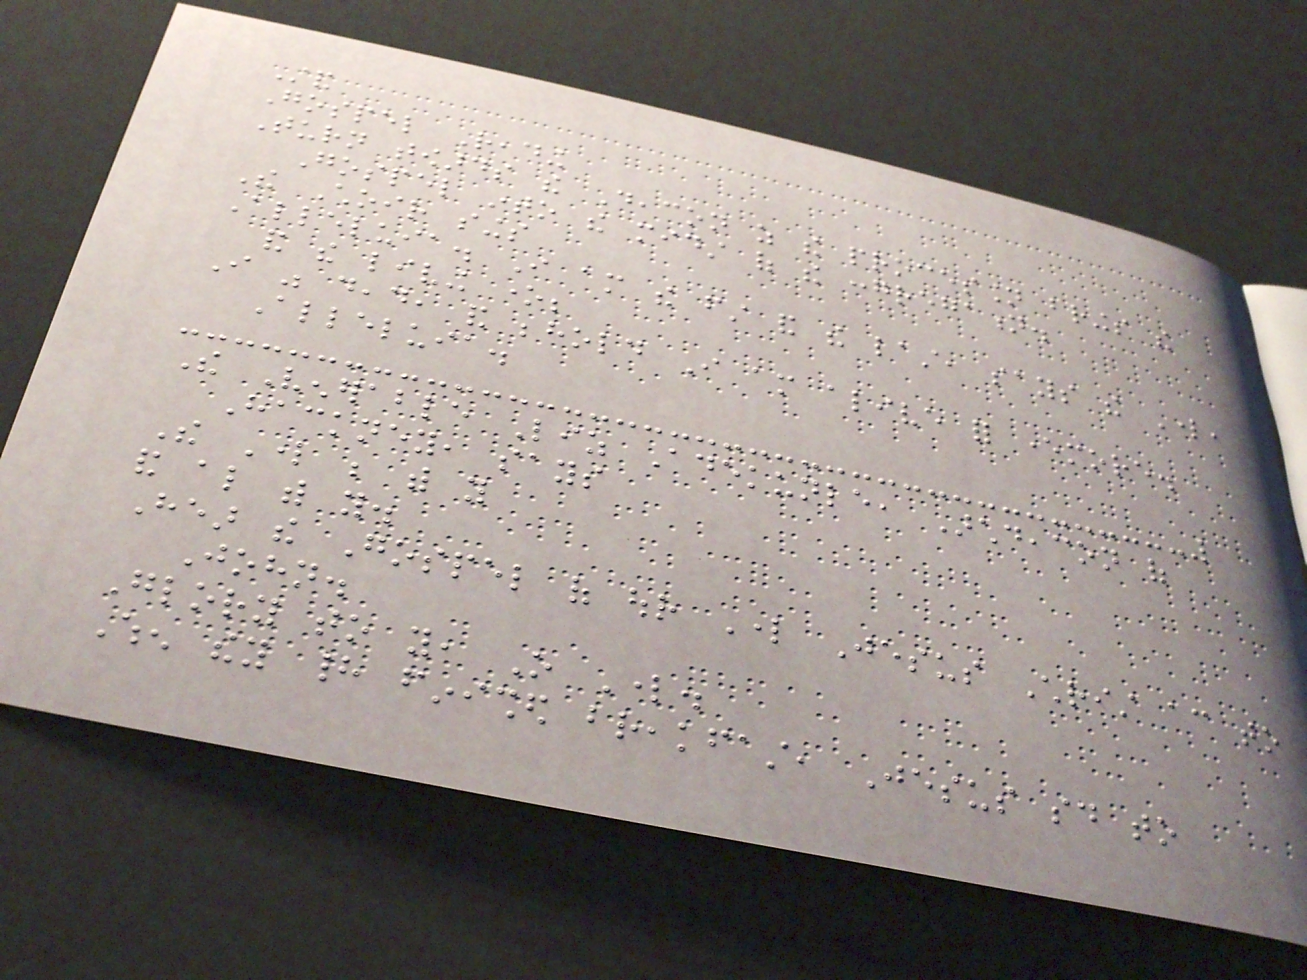Stand
Gospel Reading
Turn towards the Deacon as the procession brings the
Gospel into the midst of the congregation.
The Choir sings
Alleluia. I am the first and the last, says the Lord,
and the living one;
I was dead, and behold I am alive for evermore.
Alleluia.
The Venerable Liz Adekunle, Archdeacon of
Hackney, says
The Lord be with you
and also with you.
Hear the Gospel of our Lord Jesus Christ according to
John.
Glory to you, O Lord.
When they had finished breakfast, Jesus said to
